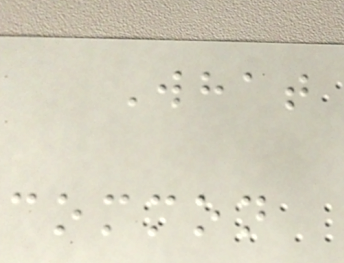What
common
